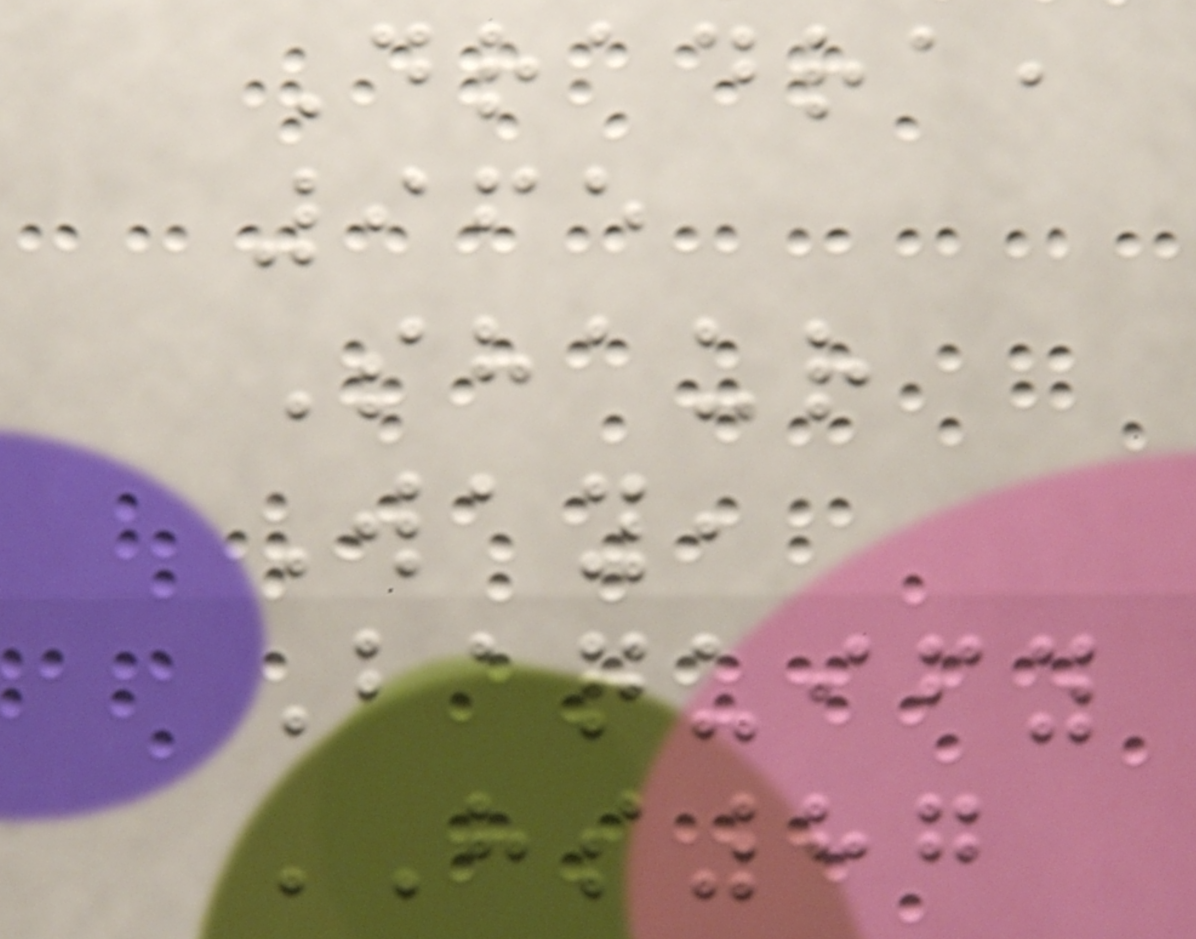Dradra,
965
Shaur
Way,
Baquify
HS87
